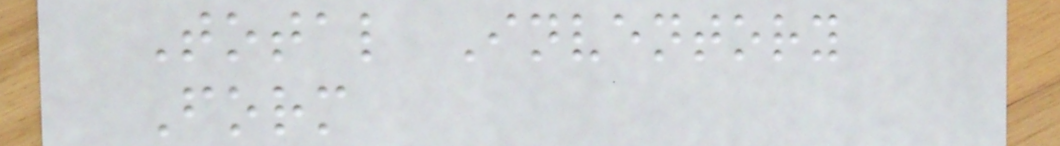Total Inventory
Form
